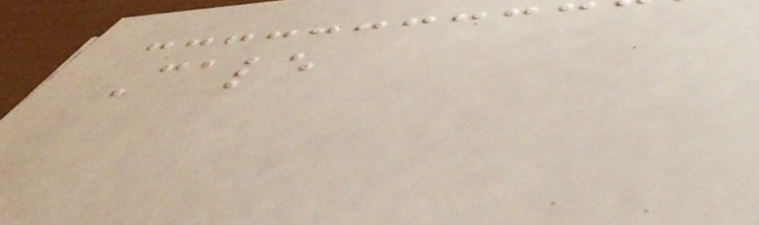Cale
